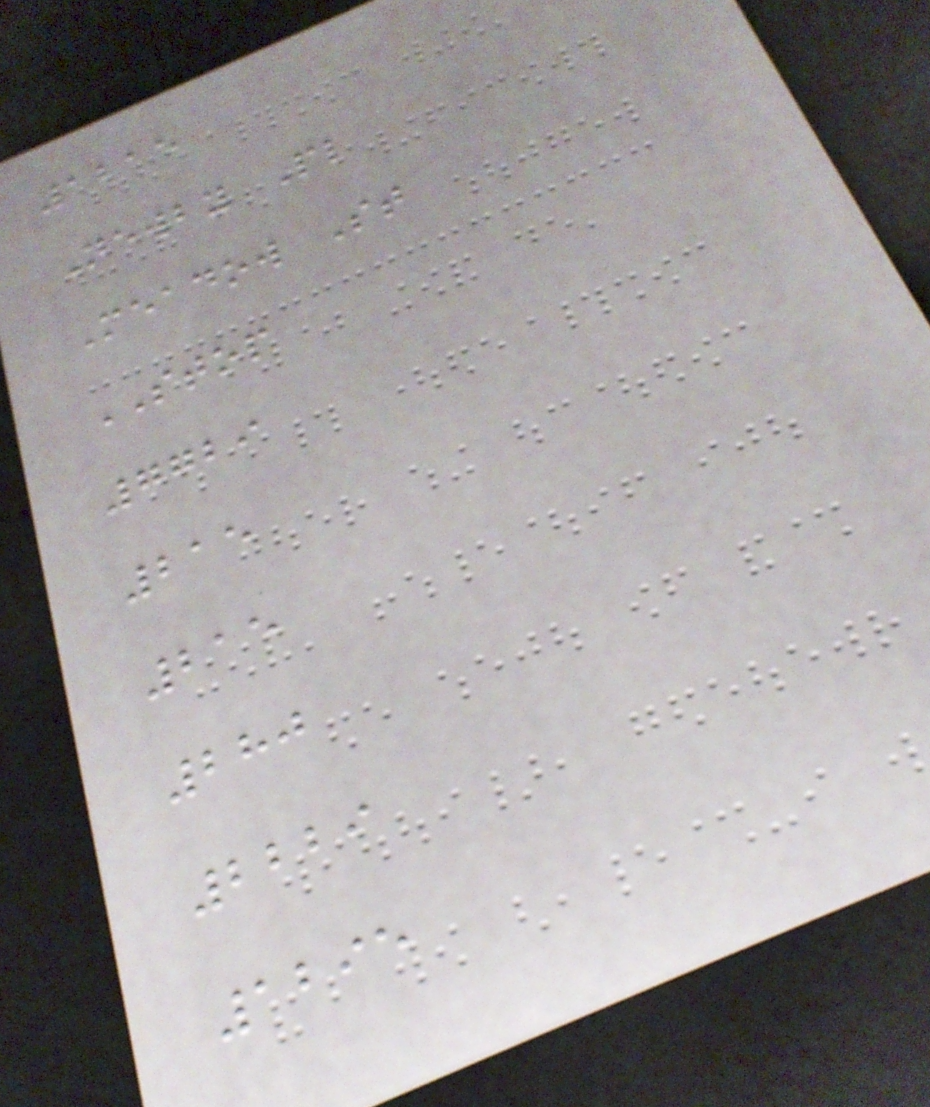1215
Newby Pl
Meadow St
STOP
7729
215
215
280
2229
1295
